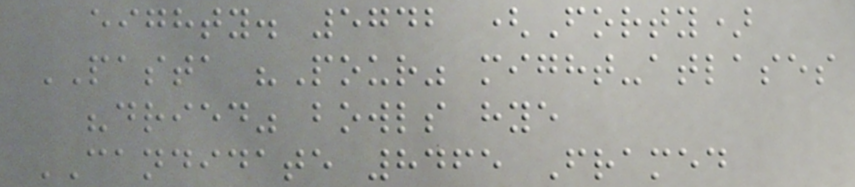eighty. 5742 (Forty)
PASTA "Pour" might-atlases
"dried" bowls hye
CANDIDATE 8465 Framed
